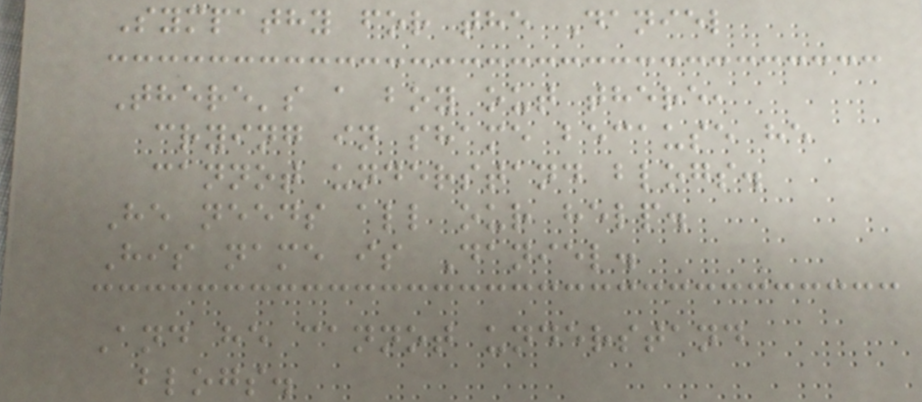Sympathy for the Daniel
There's a boy out there,
crying in shame because he
cannot understand blogs.
He needs all our help.
His name is Daniel.
And he cannot understand
blogs.
